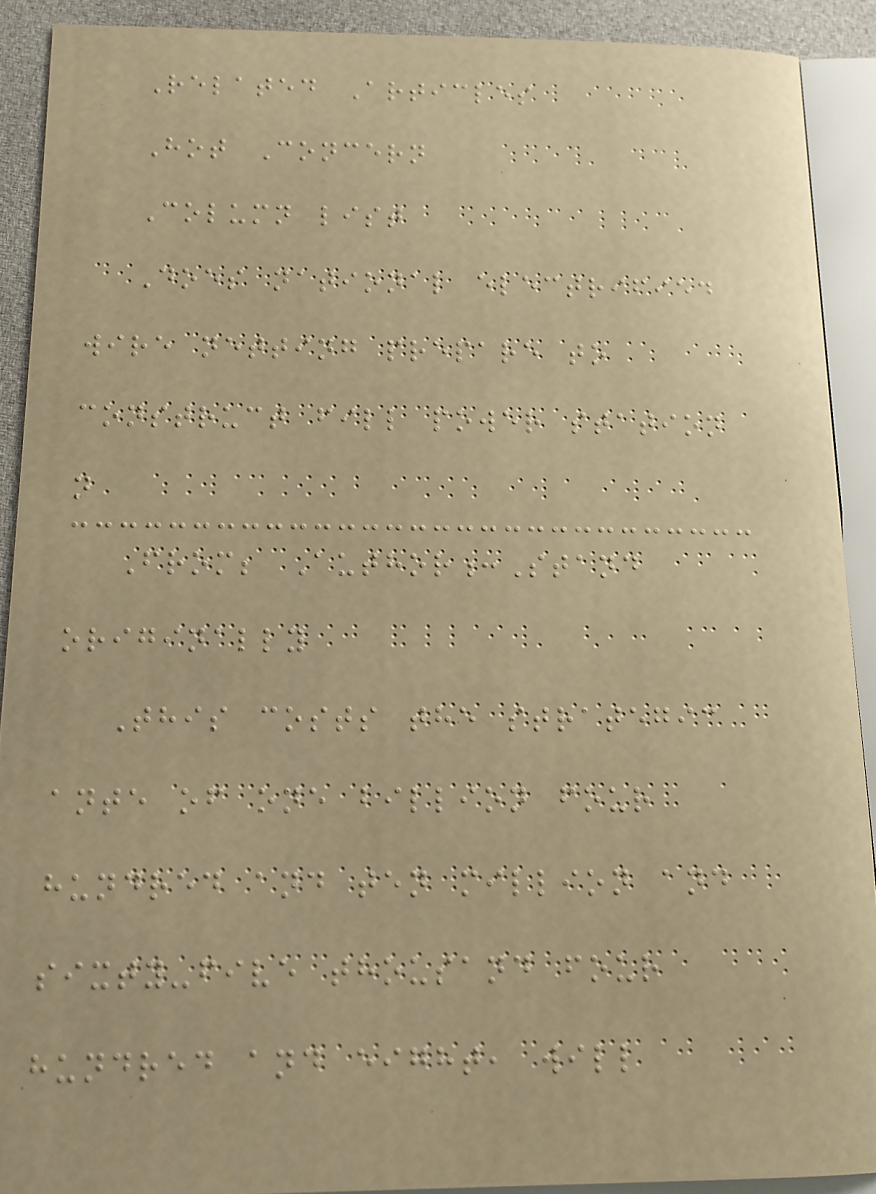Related Articles
Hot Concern
Column list
Does national electrified
wire netting prepare to
construct fill power station
n
From; Author:Stand
originally
This costs the strategic
ante of one billion four
hundred and ten million and
sixty-five thousand four
hundred and eight, will
